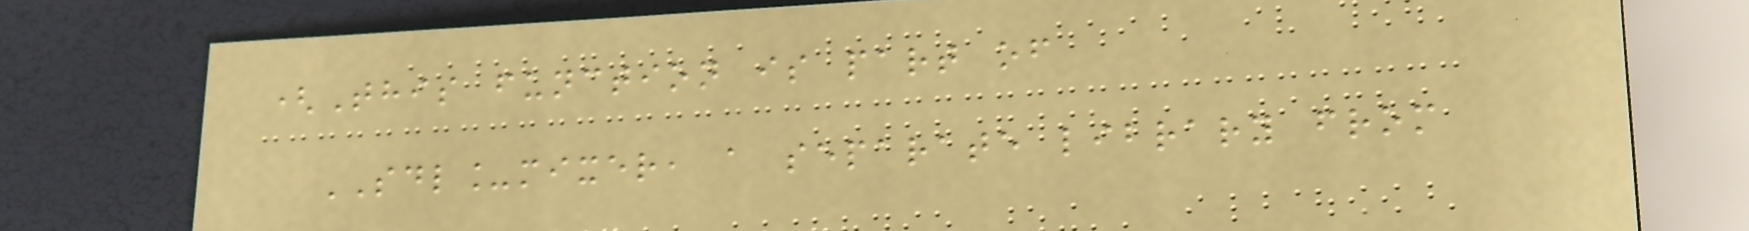(This function is part of
SDL_mixer, a separate library from
